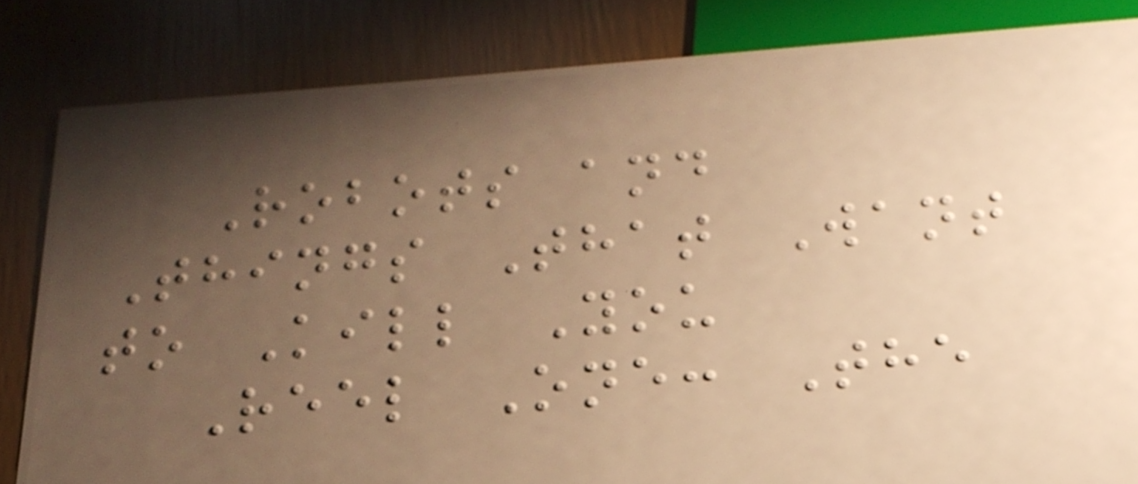Robots and
Things That Want
to Kill You
Reel One: The
